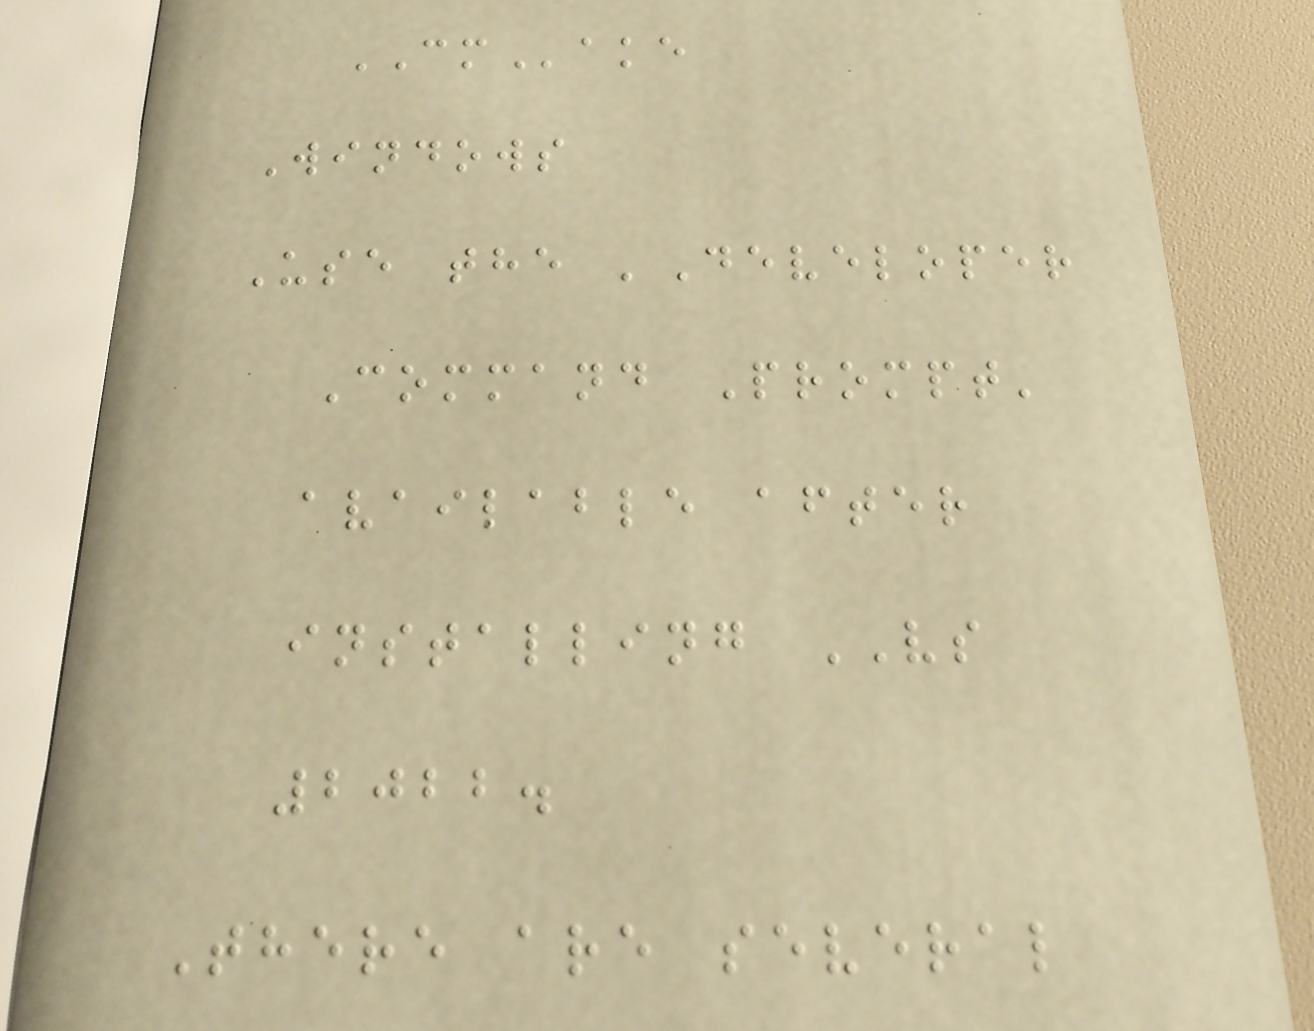CMake
Windows
Use the 'Developer
Command Prompt'
available after
installing VS
2022.
There are several
